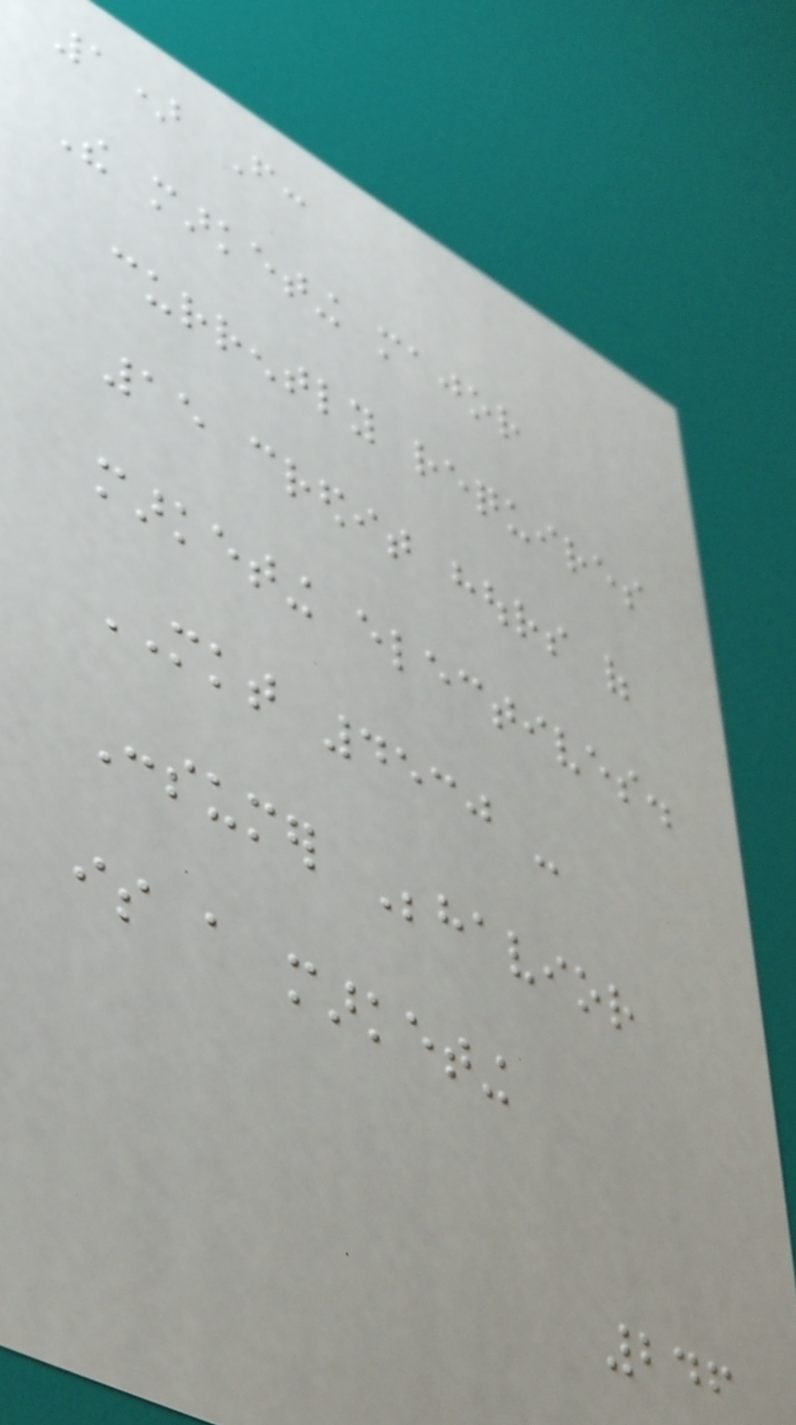1) From:
The marketing major
currently requires
15 credit hours of
marketing electives.
MKT 4530 -
Consumer Behavior
is a marketing
246
